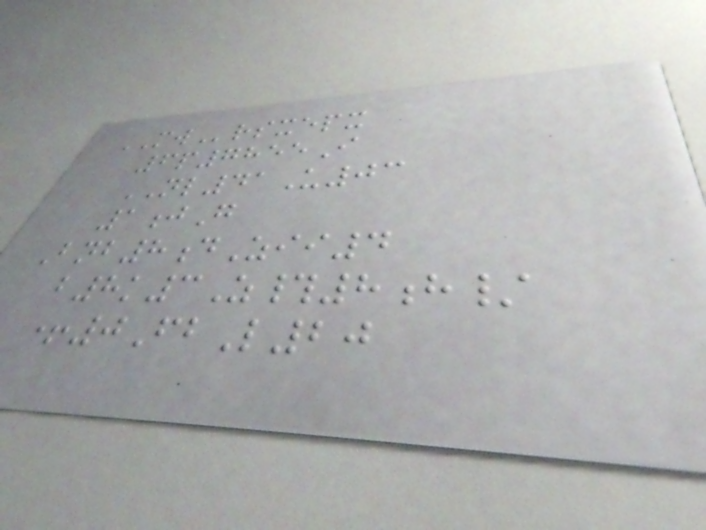MWrsxepx
6p7855I
NL41U03
1jG
Bnb8dZii4
b8k3Z#8h/
+0FbL20
